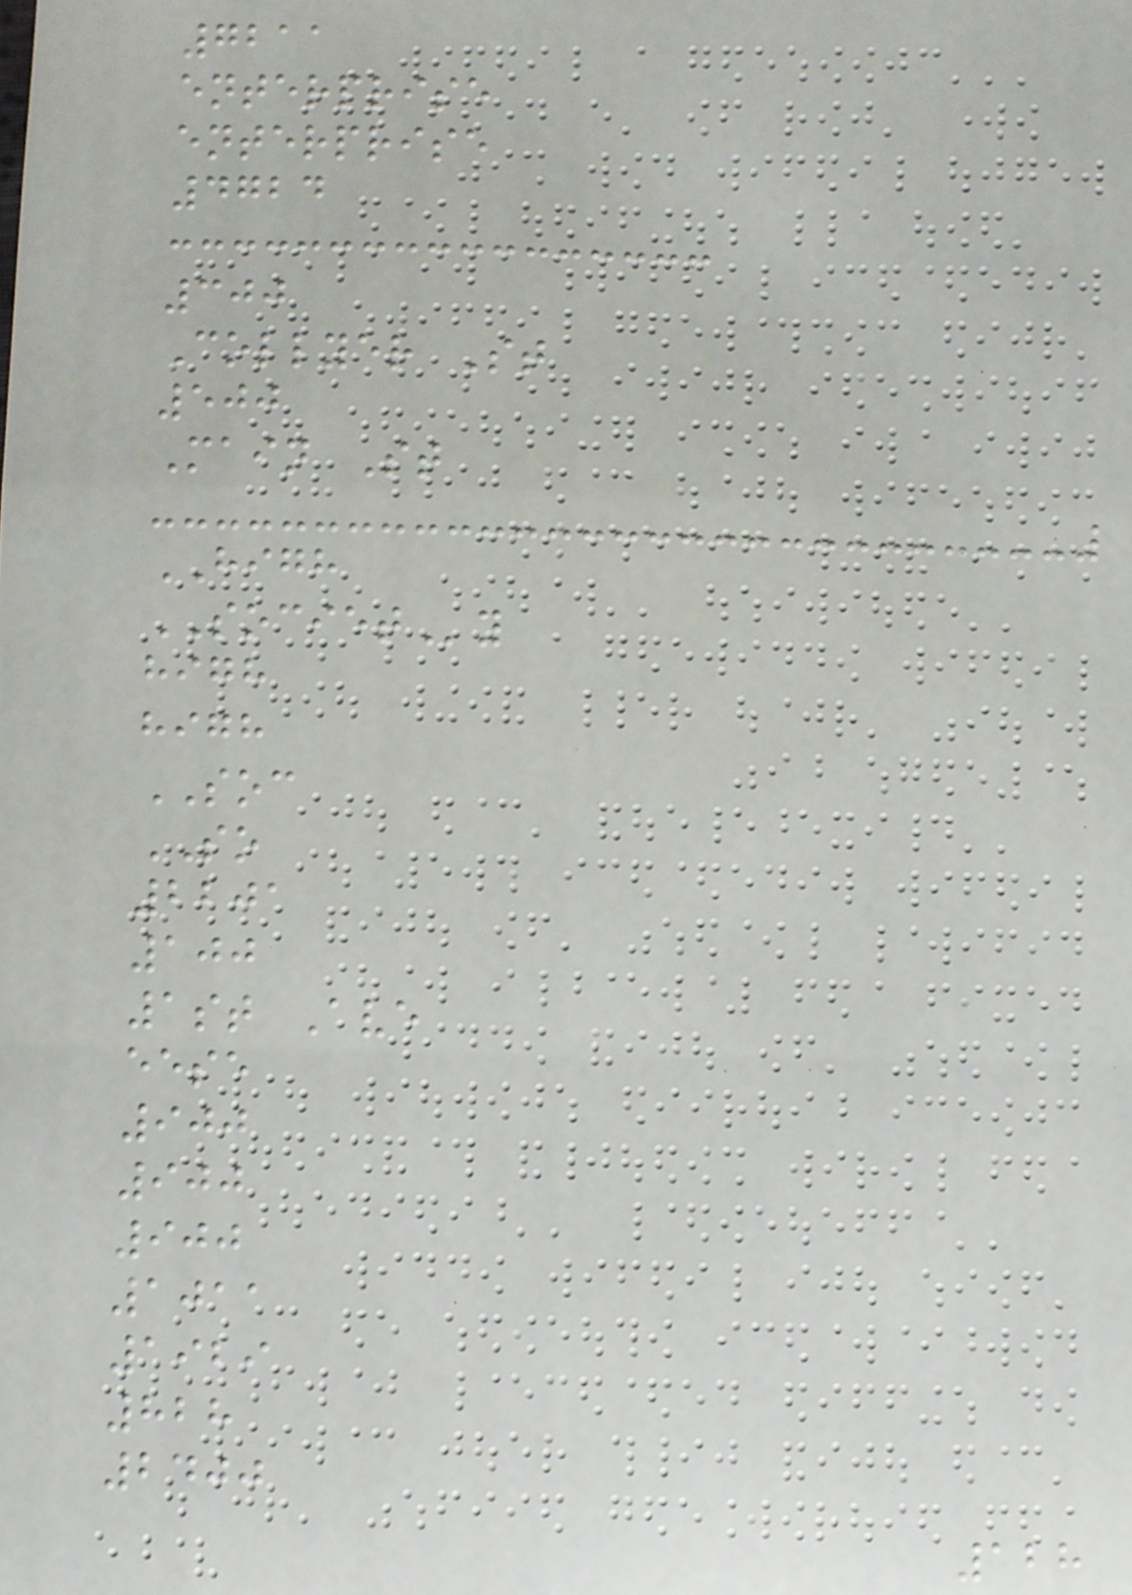7211
enterprise
enterprise
4724
300
Collyer St
500
Main St
HIGH
SOCIETy
high
high
SOC
SO
2201
100
1st Ave
eese
900
900
900
1011
1929
828
2400
128
